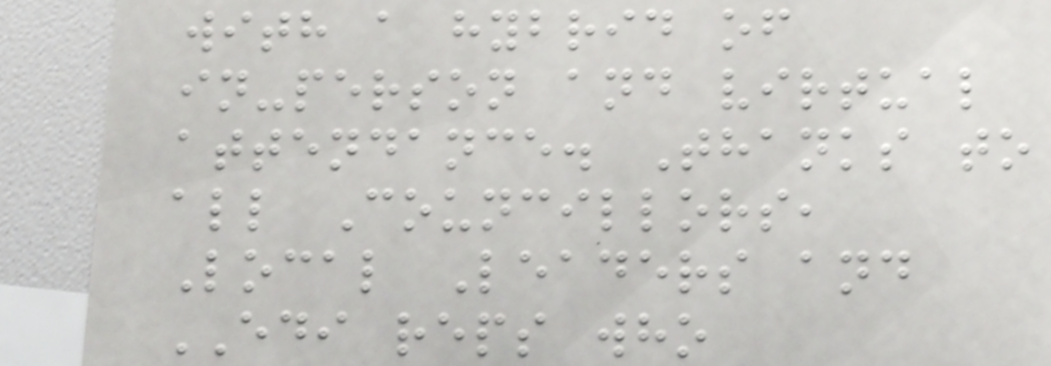with a hybrid of
in-person and virtual
attendance. Thanks to
all Councillors,
Local Leaders and
EDI reps who
